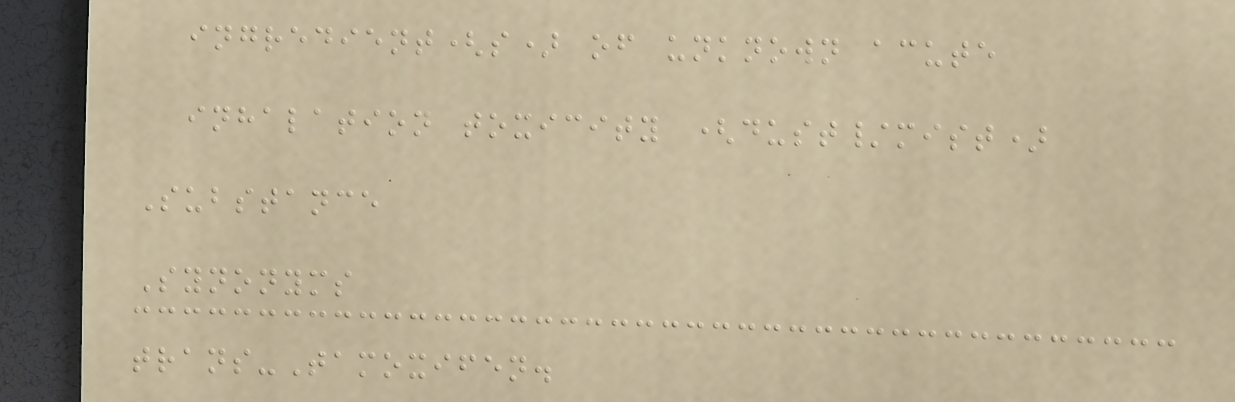ingredient(s) of unknown acute
inhalation toxicity (dust/mist)
Substance
Synonyms
trans-Tamoxifen.
